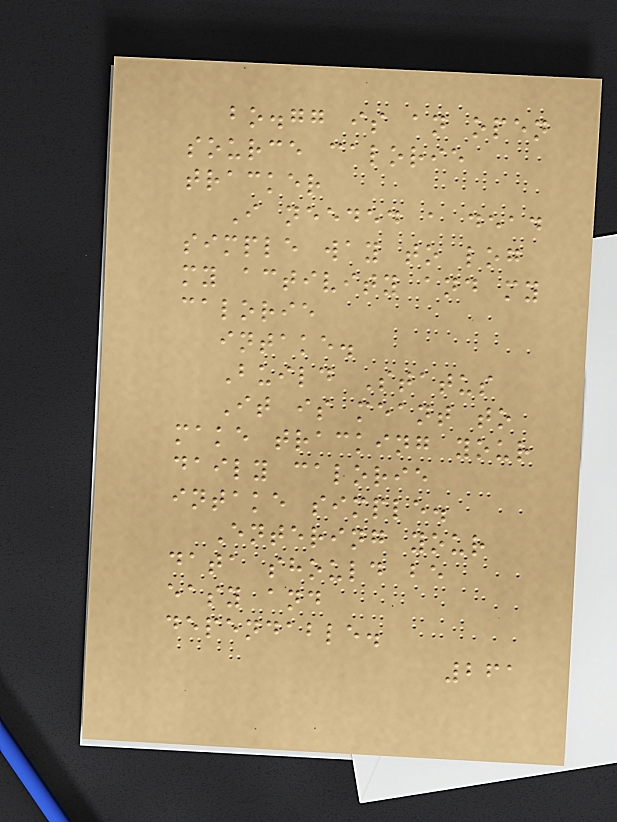bo.gg is an open
source calorie
tracker
I needed a dead
simple way to log
my activity and my
calorie
intake.
Build Status
It is meant to
make tracking your
daily calorie
intake simple.
Entering your
data should be
easy and
dependable.
261
